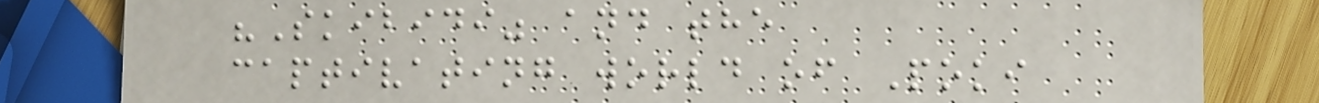"Skibidi" and the
captivating world of Poki
